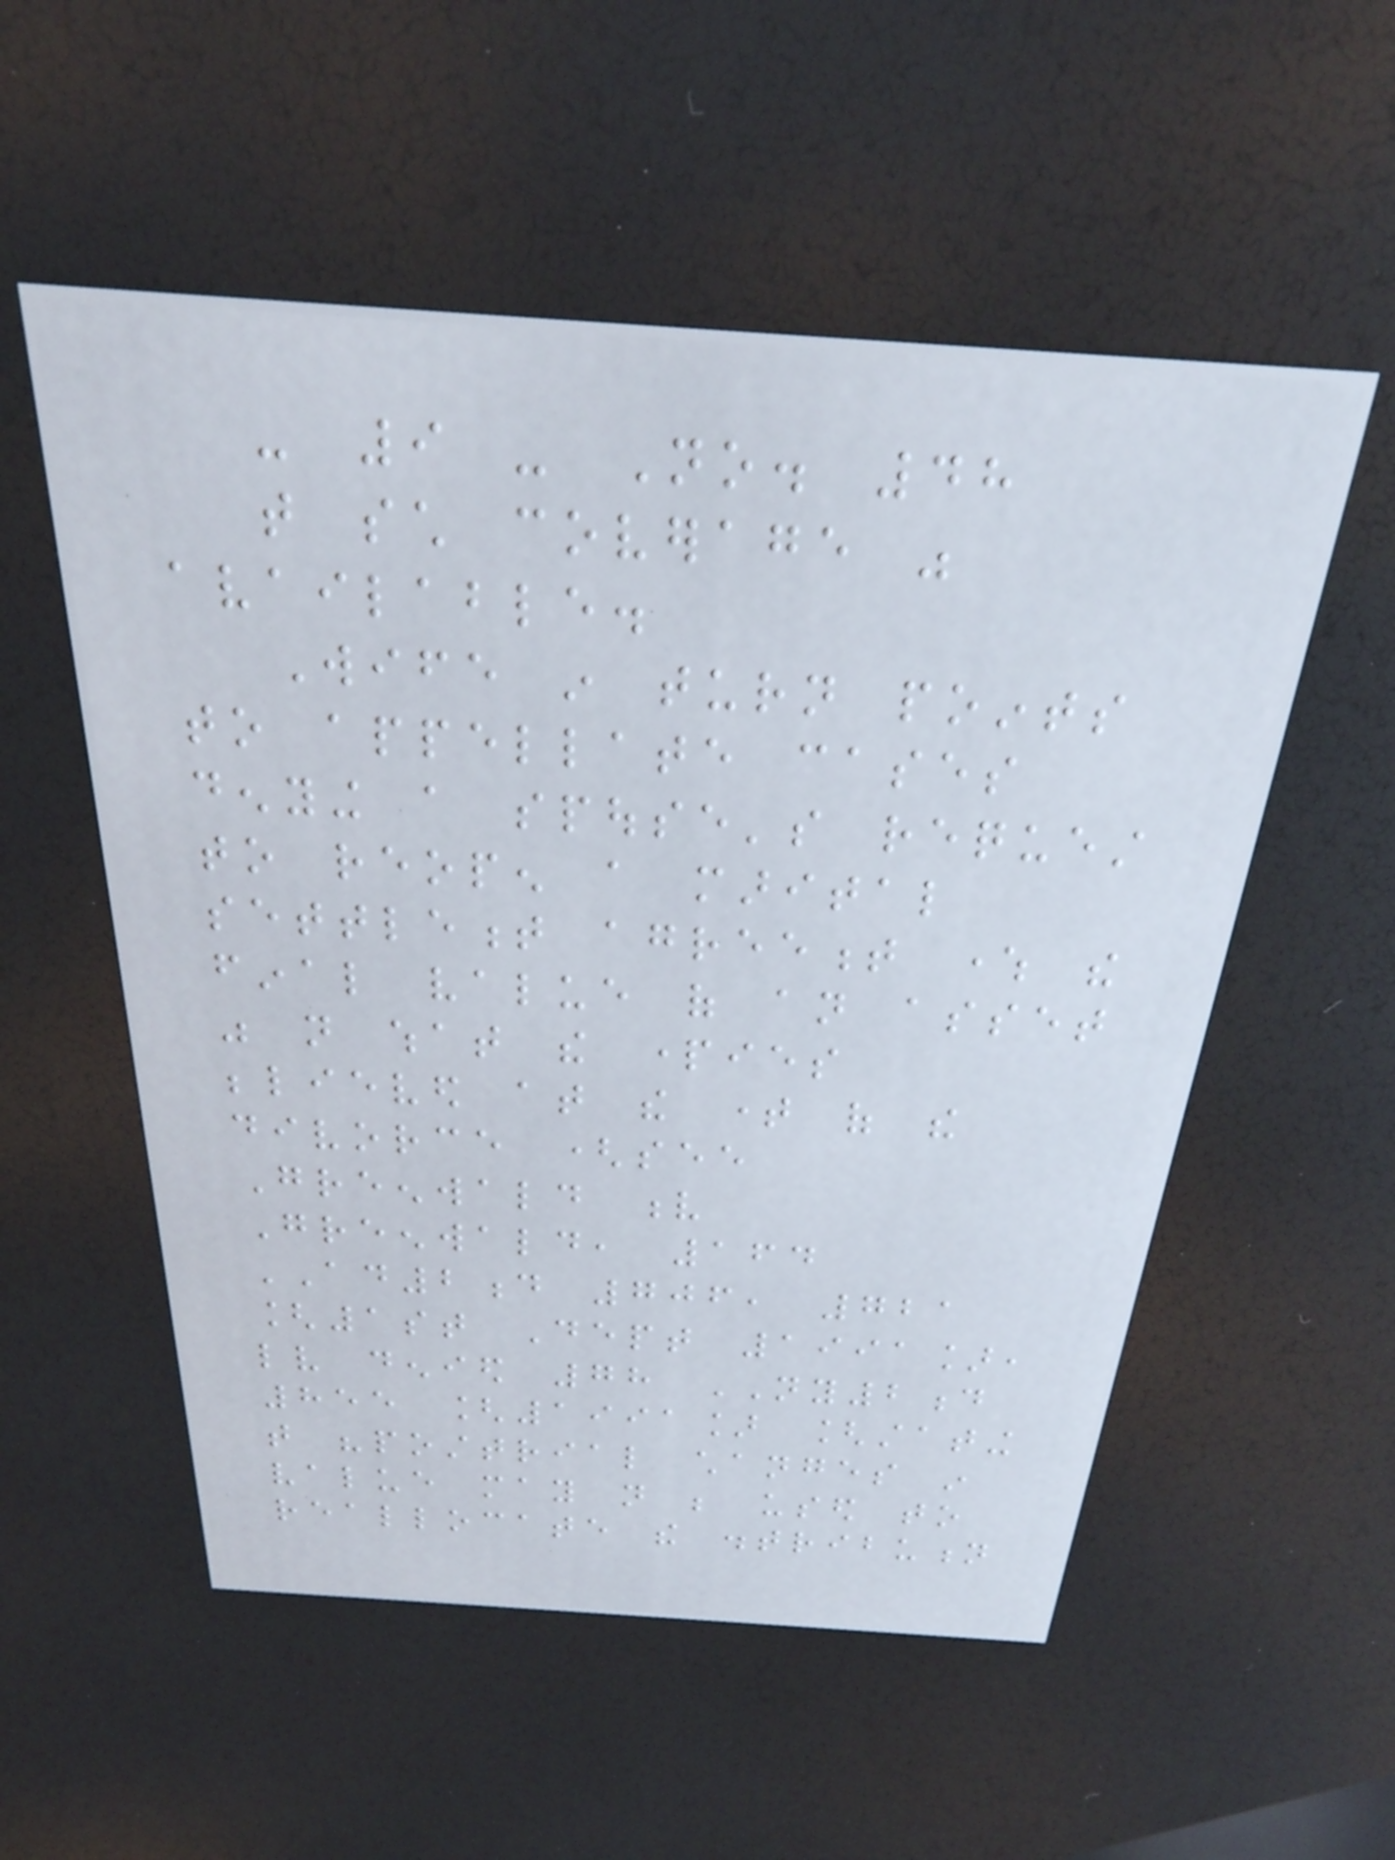- 9 - No. 48
that such coverage was
available.
Wife in turn points
to appellate cases
denying a spouse's request
to reopen a marital
settlement agreement where the
final value of an asset
was not what the parties
believed at the time of the
divorce (see
Greenwald v
Greenwald, 164
AD2d 706, 721
[1st Dept 1991],
lv denied 78 NY2d
855 [1991] [stating
that "posttrial changes in
value may not be used to
reallocate the distribution
